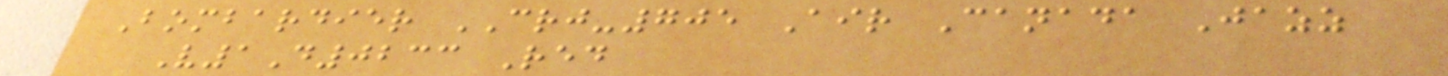Bombardier CRJ-705 Air Canada Jazz
V1D0233 Red
